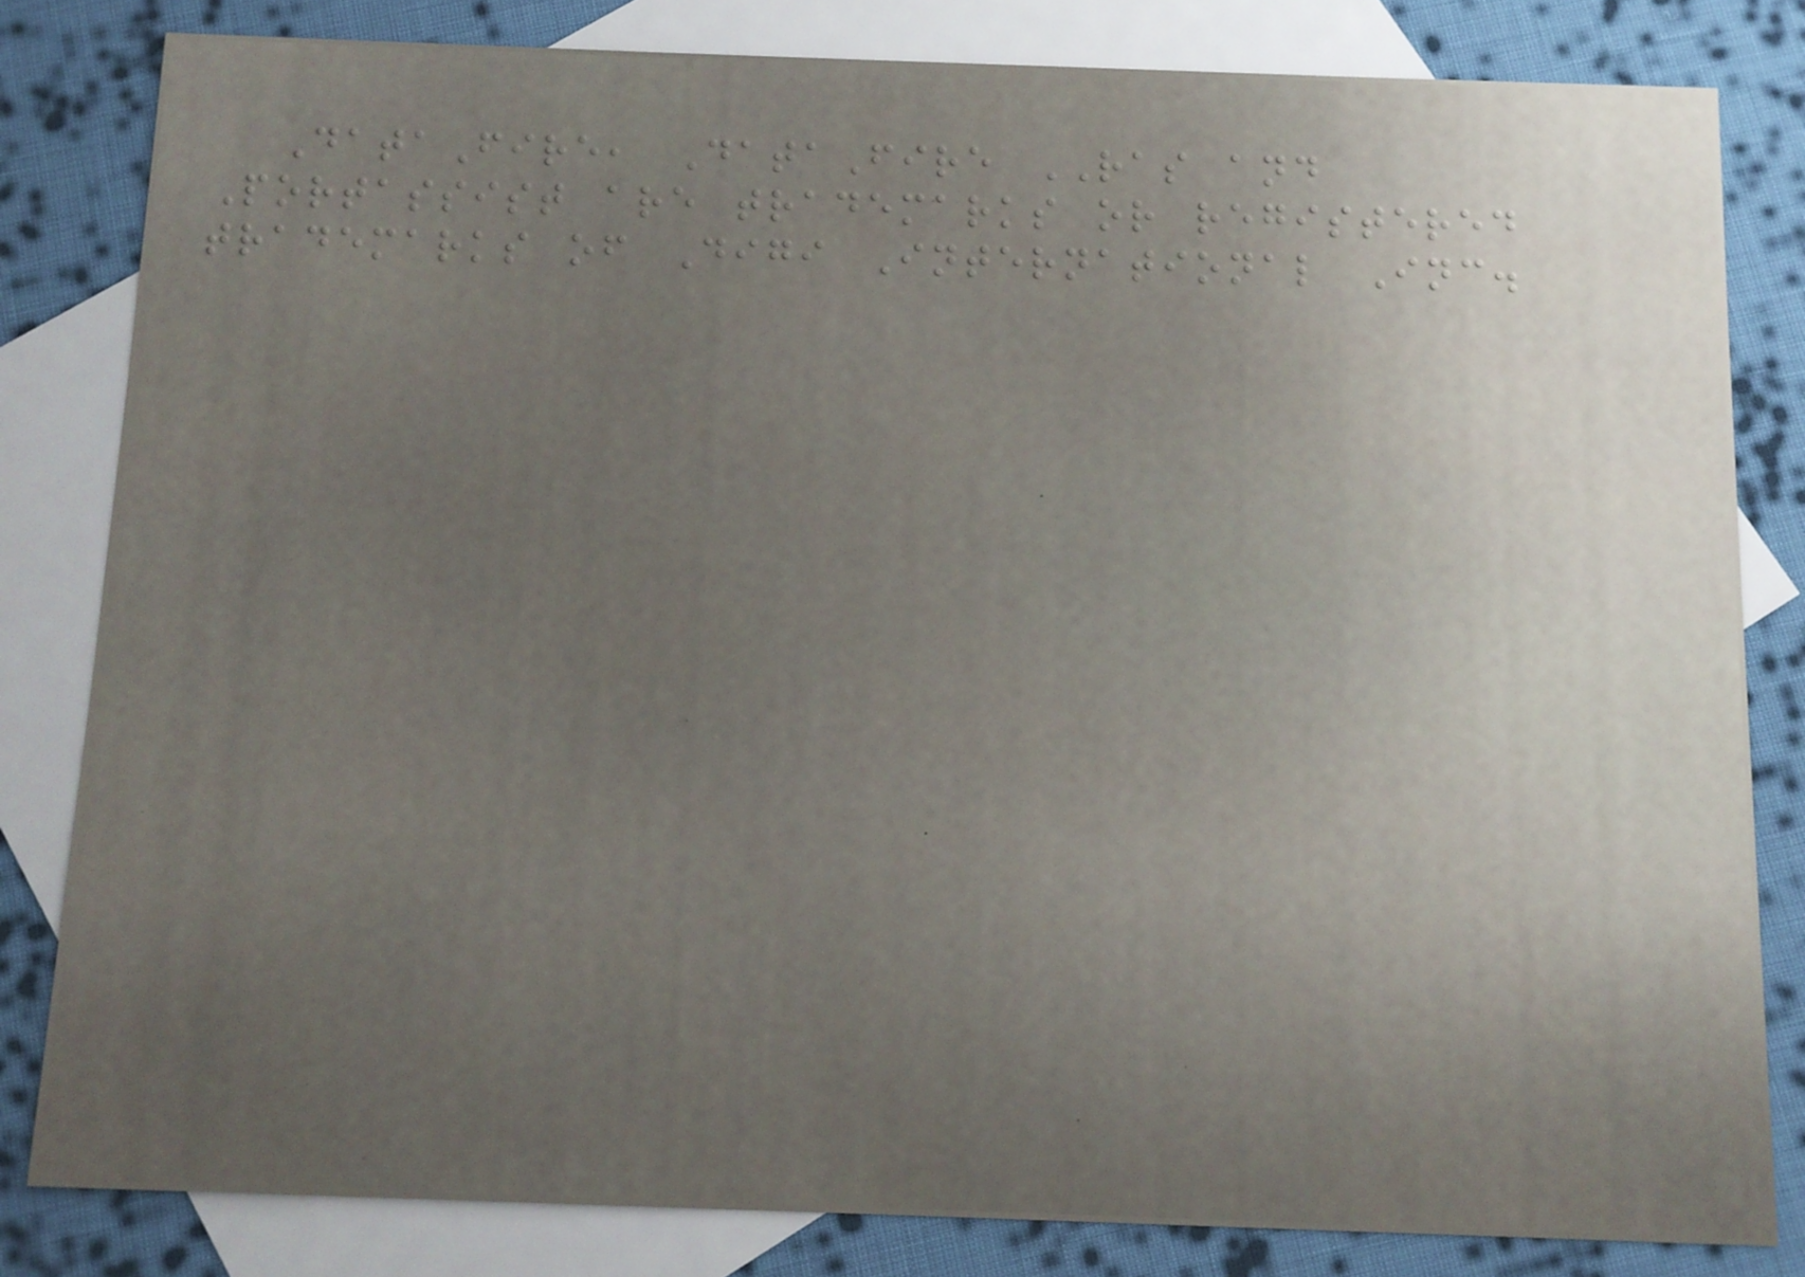DataFire, DataFire RAS and
Portassist are trademarks or registered
trademarks of Digi International Inc.
